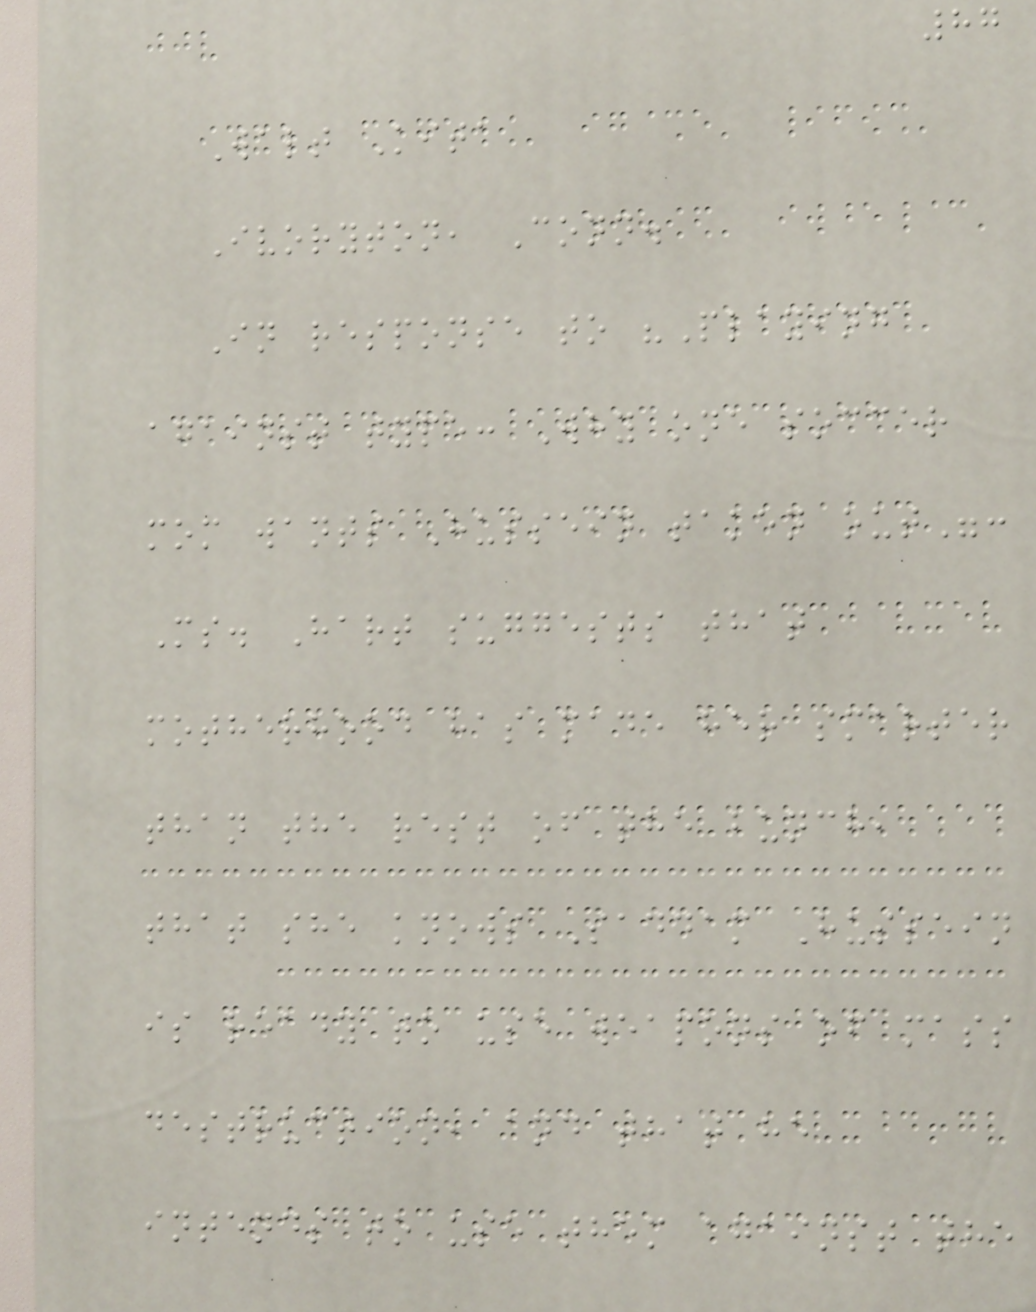87
Walt Kita
Ivoryton, Conn.
In response to "Playing
against type: Why one soccer
mom wants Hussein taken out":
Ms. Hart suggests that
motherhood has made her smarter
than the rest of the bunch,
that she knows Saddam Hussein
is ready to use weapons of mass
destruction, and that he
intends to use them against the
